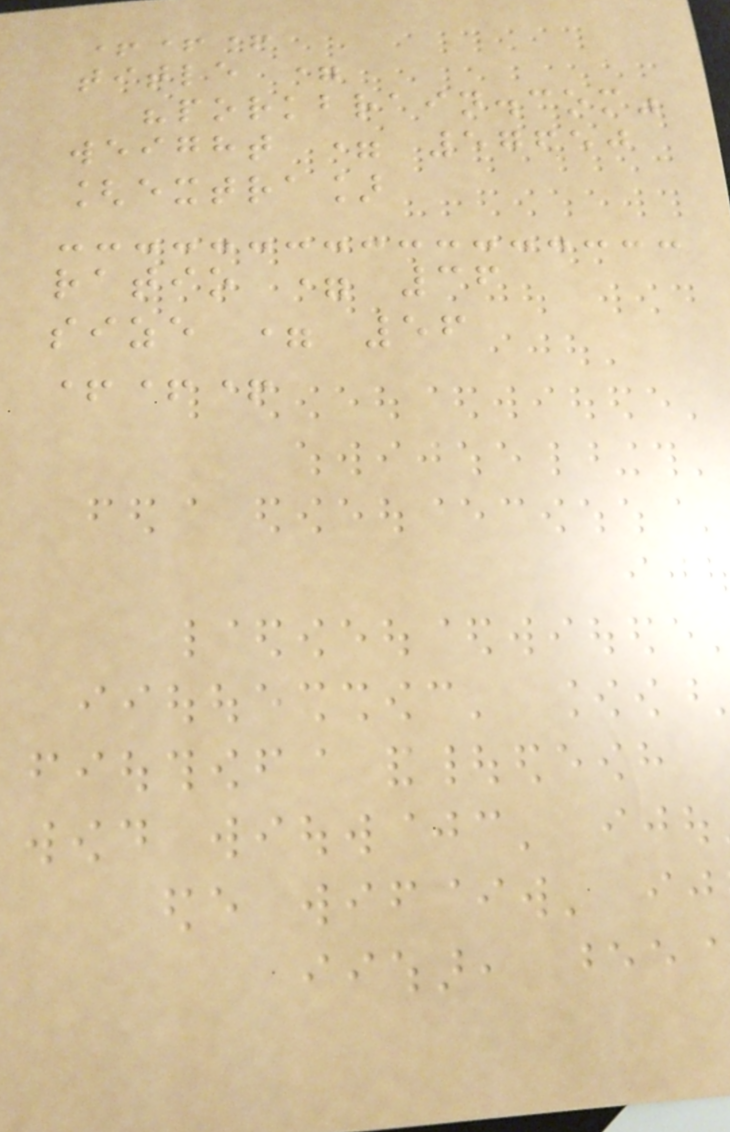+++
title =
"porkbrain.com"
weight = 57650
[extra]
ratio = 36
size = 56
+++
